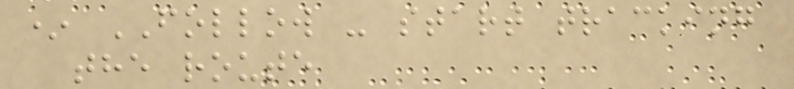* FOLLOW - start tracking
the route
